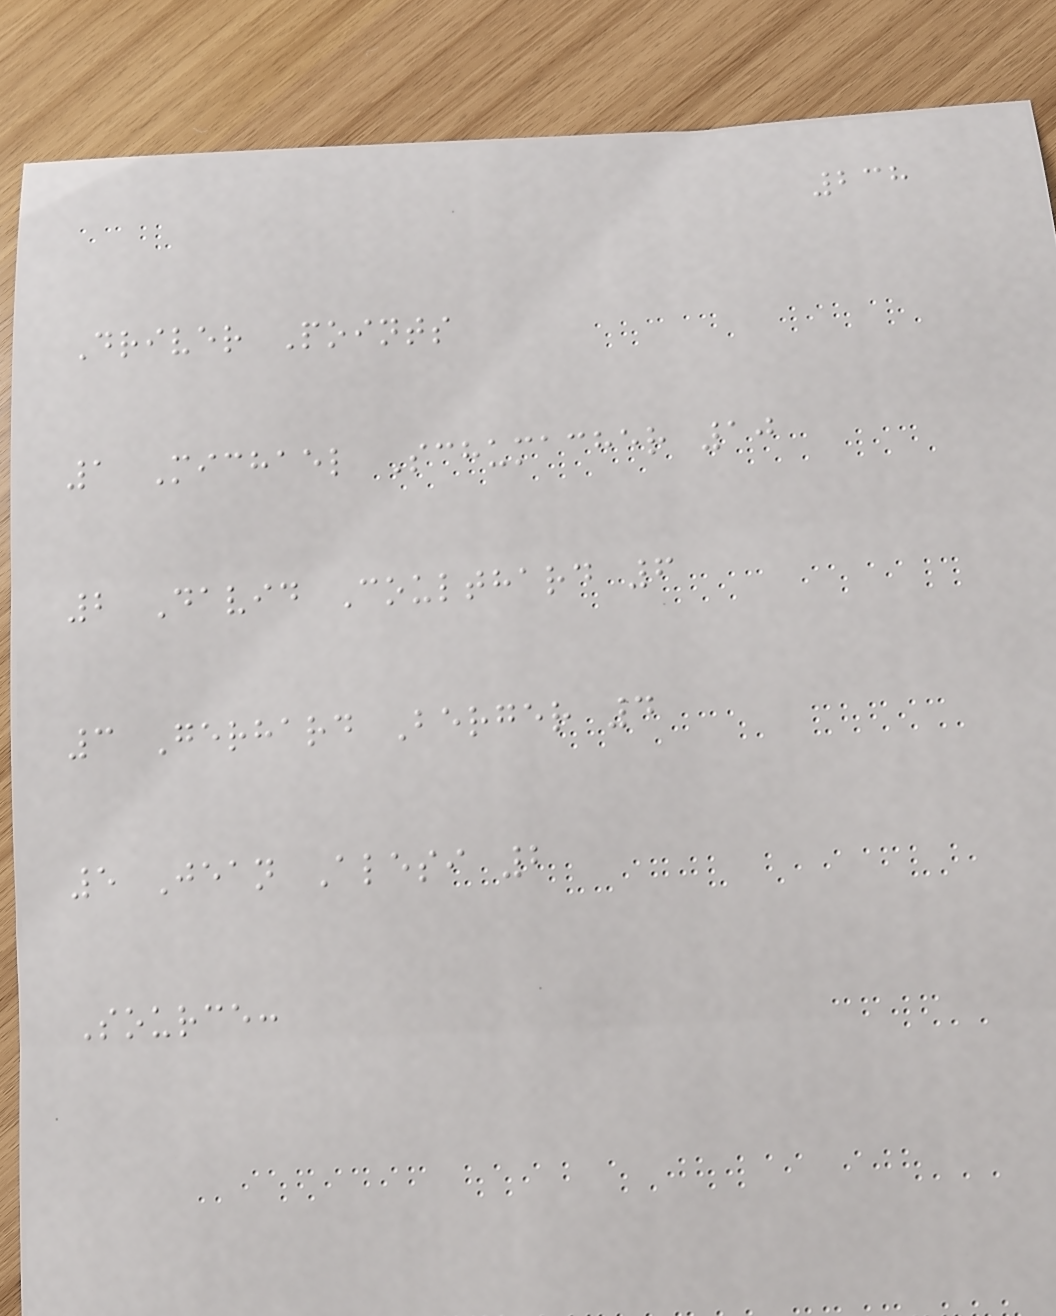238
Driver Points
1 Michael Schumacher 10
2 David Coulthard 6
3 Gerhard Berger 4
5 Jean Alesi 2
Source:
